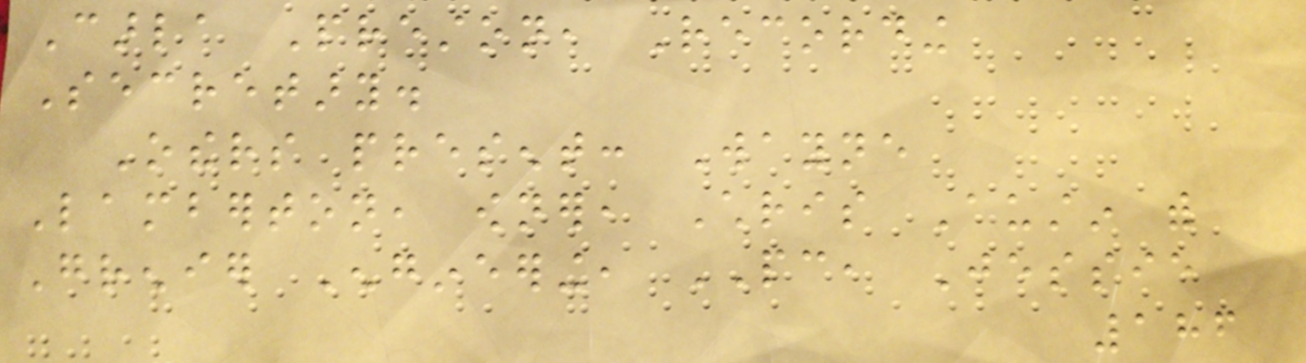Carla Preston, Recording
Secretary.
Others present: Wayne
Lamberton, owner, Chris Austin with
Grenier Engineering, PC, Jessie
186
